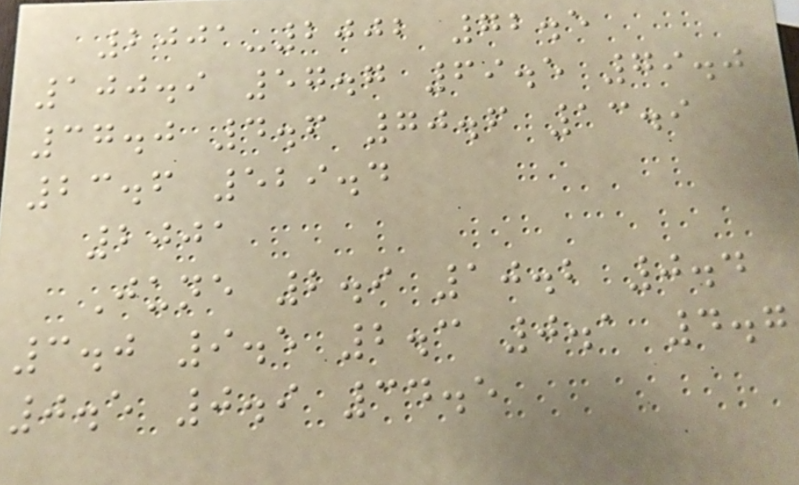2001-2002 72.5
100.9 57.7 69.5 79.0
37.0 4.6 70.6 13.9
23.6 529.4
2001
June 2.9 10.2 0.4
3.0 9.5 2.3 0.1 4.7
0.5 0.9 34.5
